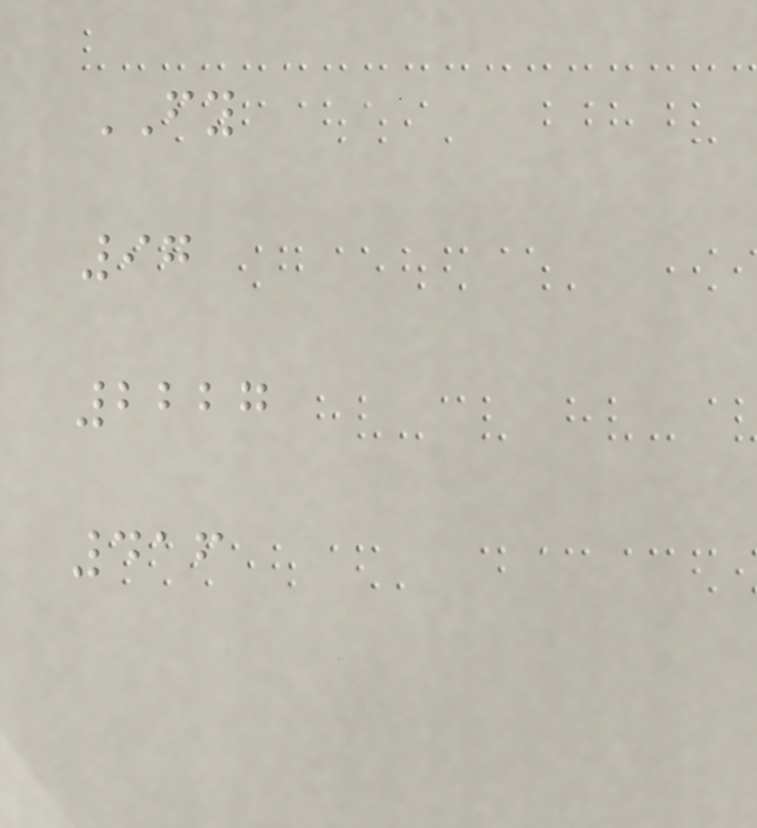FY
97
2227
416
